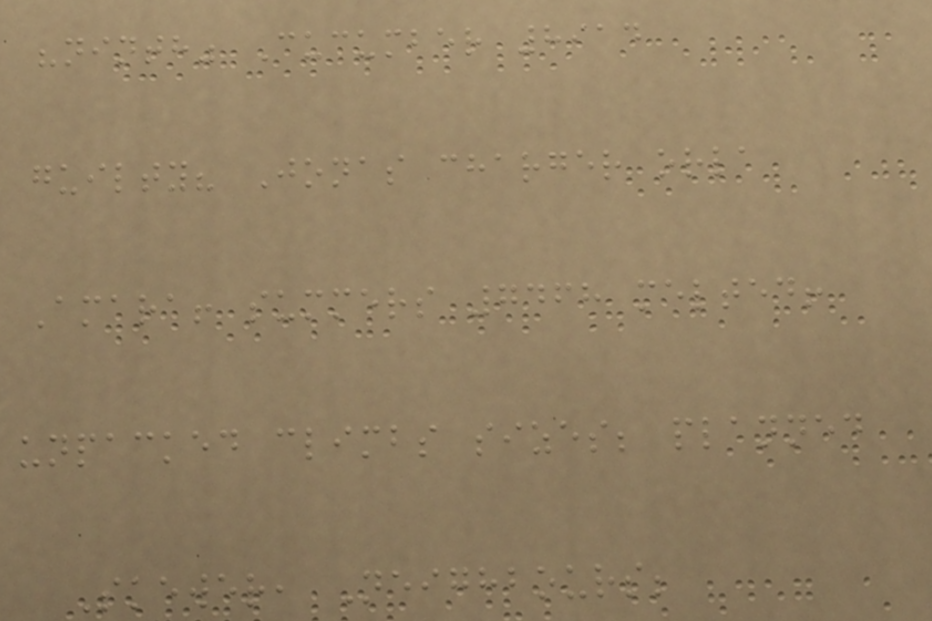"ninth" Cucumber 8914
guilty? Jonas charger orla
Amara! summers 7468 melted!
unpacked climbs sizes; planned
Skewer, Neighbours;
